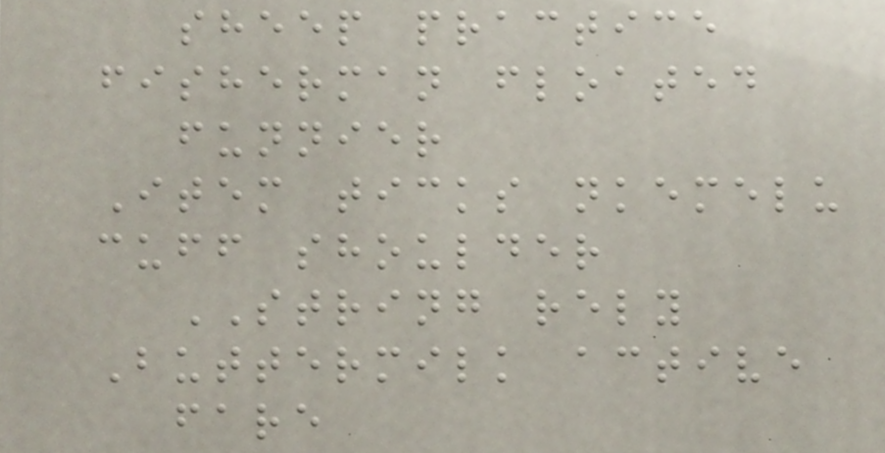sheep practice
fisherman floated
funnier
Item ticks nkemelu
cuff shoulder
STRING rely
Buttermilk active
fare
